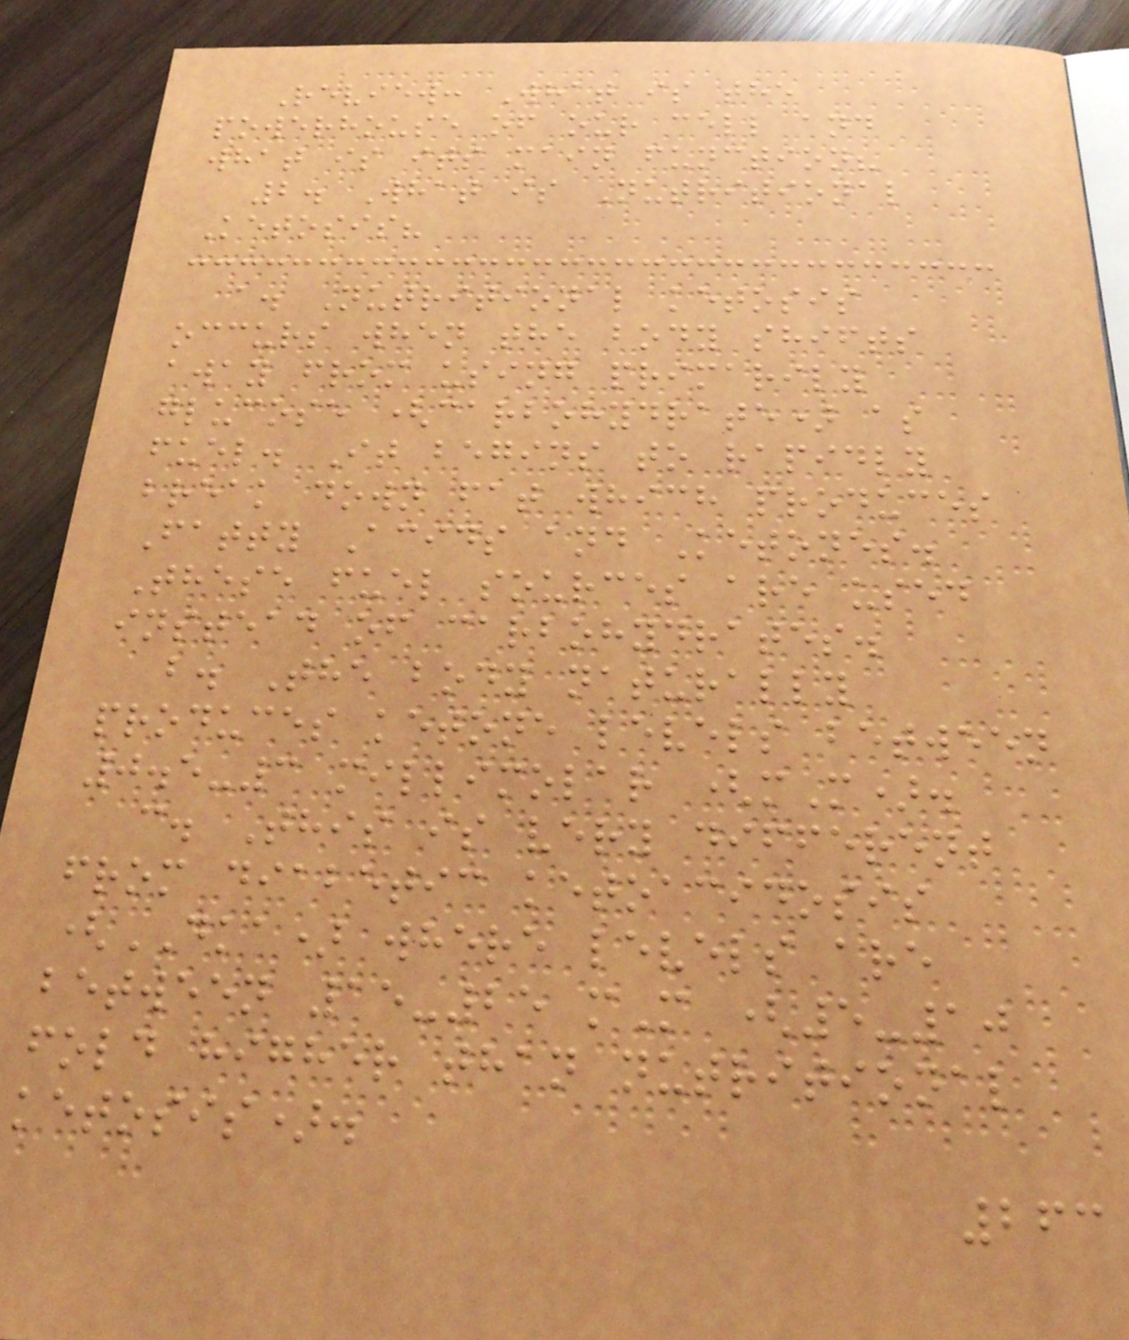Review: What is the
powerhouse of our cell and
what is its main function?
2. What is Nutritional
Ketosis?
a. Nutritional ketosis
occurs when the body shifts
away from using primarily
glucose (carbohydrate) as
fuel. It begins to rapidly
break down fat which produces
Fatty Acids and Ketones.
These fuel sources are used
instead of carbohydrates.
b. The body naturally
produces ketone levels between
0.5-3 millimolar (mM).
c. This is very different
from diabetic ketoacidosis
(DKA) where levels are
between 15-25 mM (5-10
fold higher than nutritional
ketosis).
263
